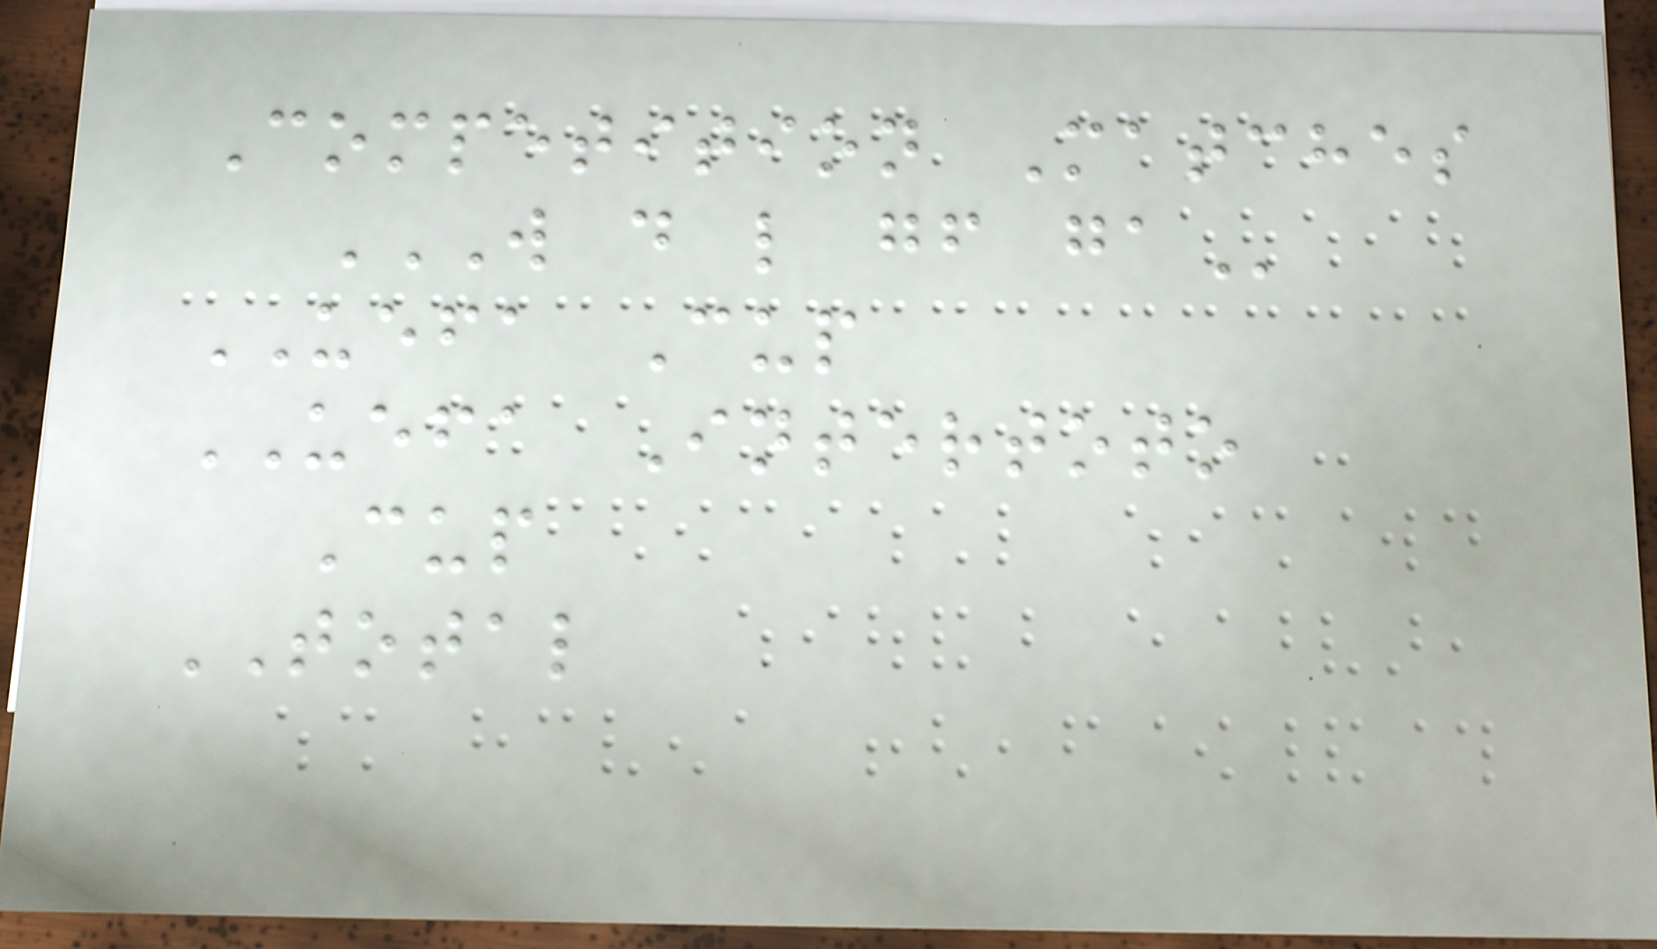Competition Matches
W D L GF GA
UEFA Cup
UEFA Intertoto
Cup
TOTAL
